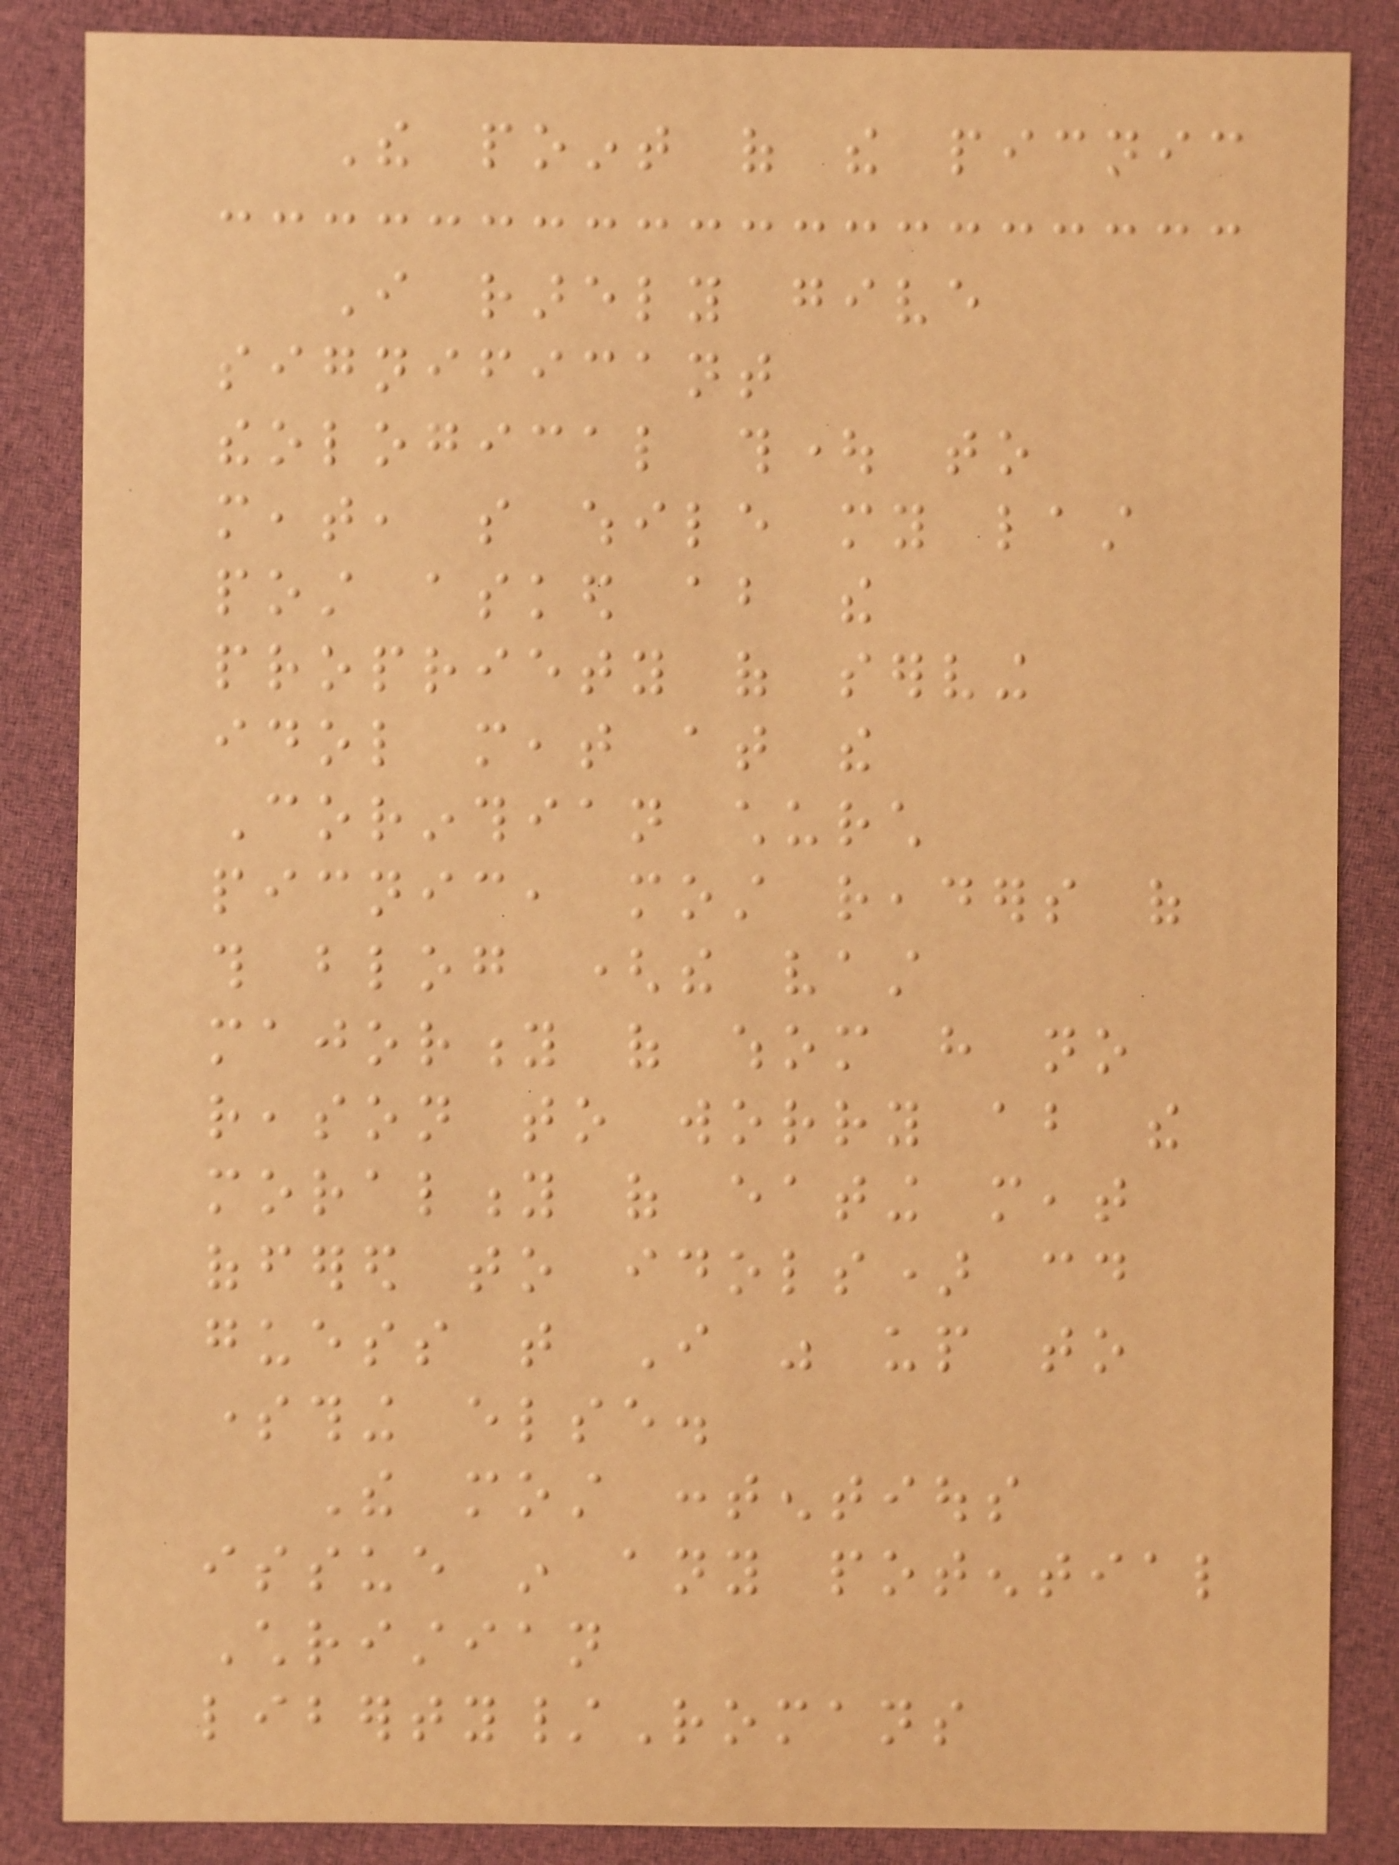The point of the picnic
I rarely give
significant
theological thought to
meat, so while my last
post asked about the
propriety of serving
idol meat at the
Corinthian church
picnic, most readers of
this blog (the vast
majority of whom have no
reason to worry about the
morality of eating meat
offered to idols) could
guess that I was up to
something else.
The most contentious
issue in any potential
Christian
liberty/Romans
